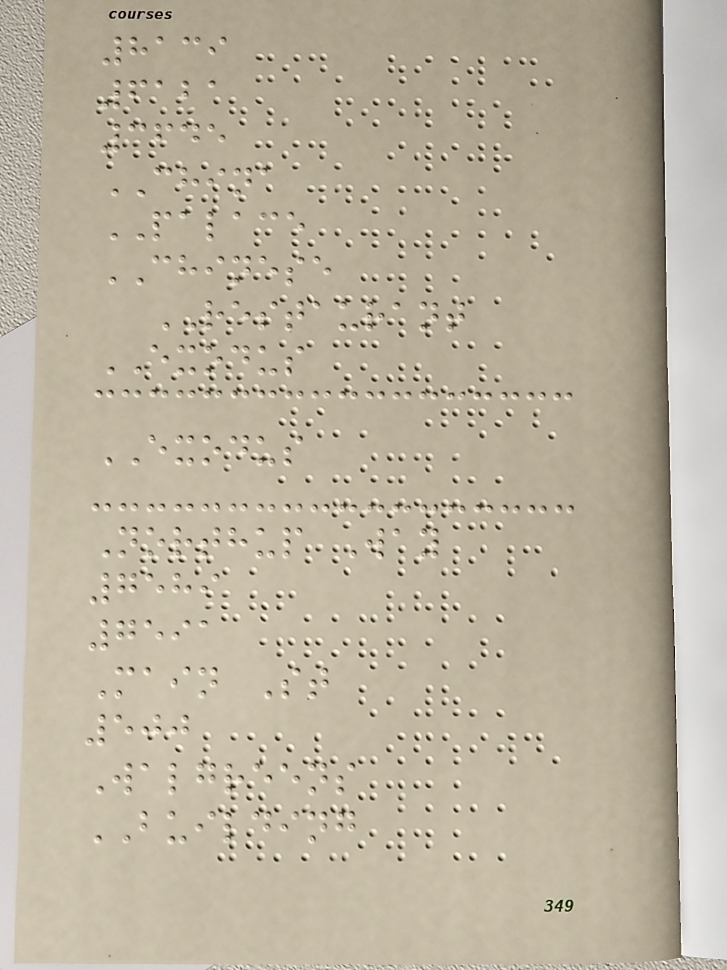8139
6121
3645
CHINA
PALACE
CHINESE
RESTAURANT
EXODUS
EXODUS
Northup Way
7589
7591
Main St
500
Walgreens
BUILDING
